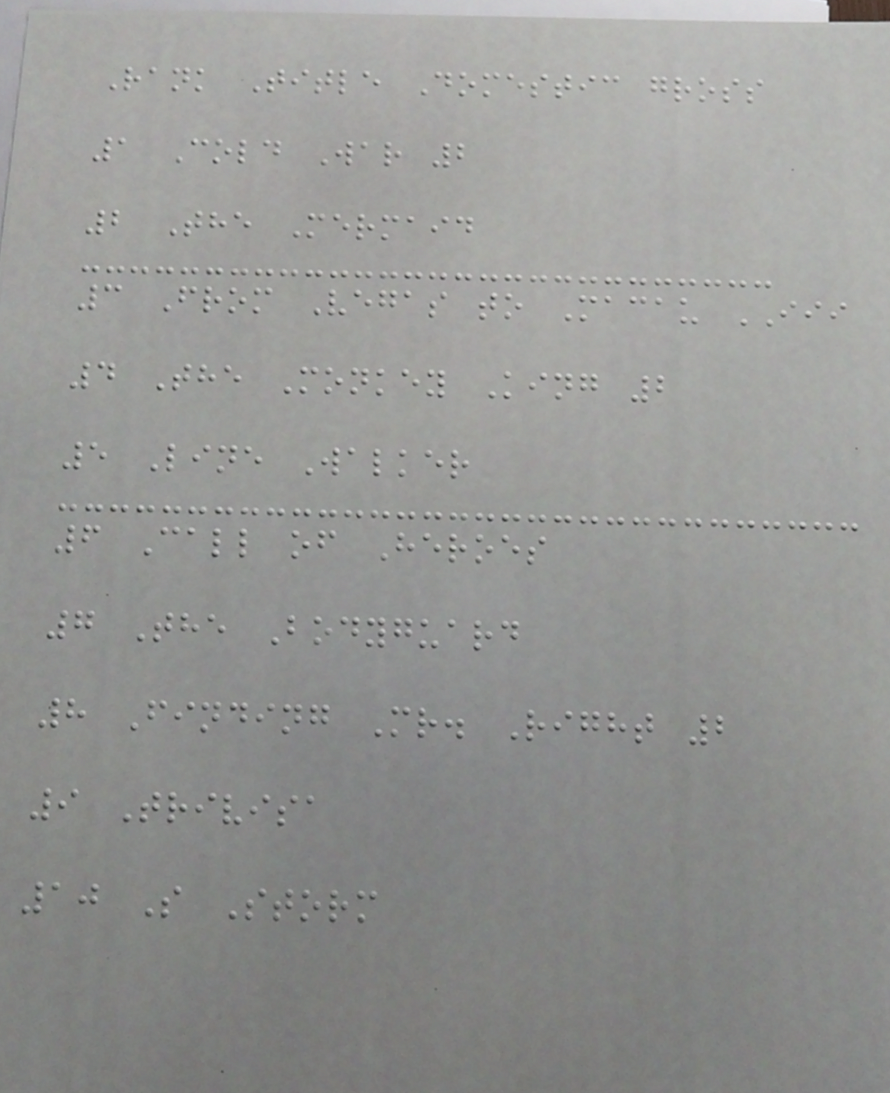Rank Title Domestic gross
1 Cold War 2
2 The Mermaid
3 From Vegas to Macau III
4 The Monkey King 2
5 Line Walker
6 Call of Heroes
7 The Bodyguard
8 Finding Mr. Right 2
9 Trivisa
10 S Storm
